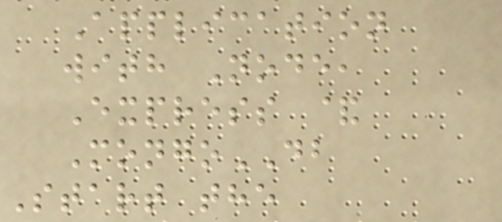Application
with Node,
Express &
MongoDB
Start the
